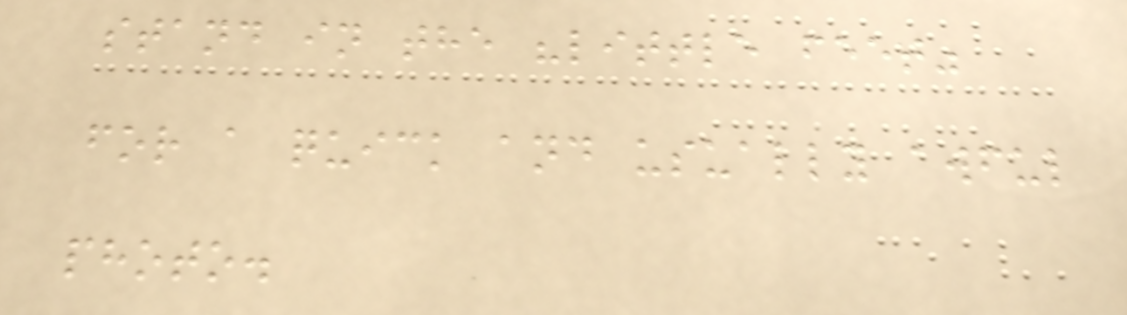stand in the "little feet"
for a quick and usually awful
photo.
